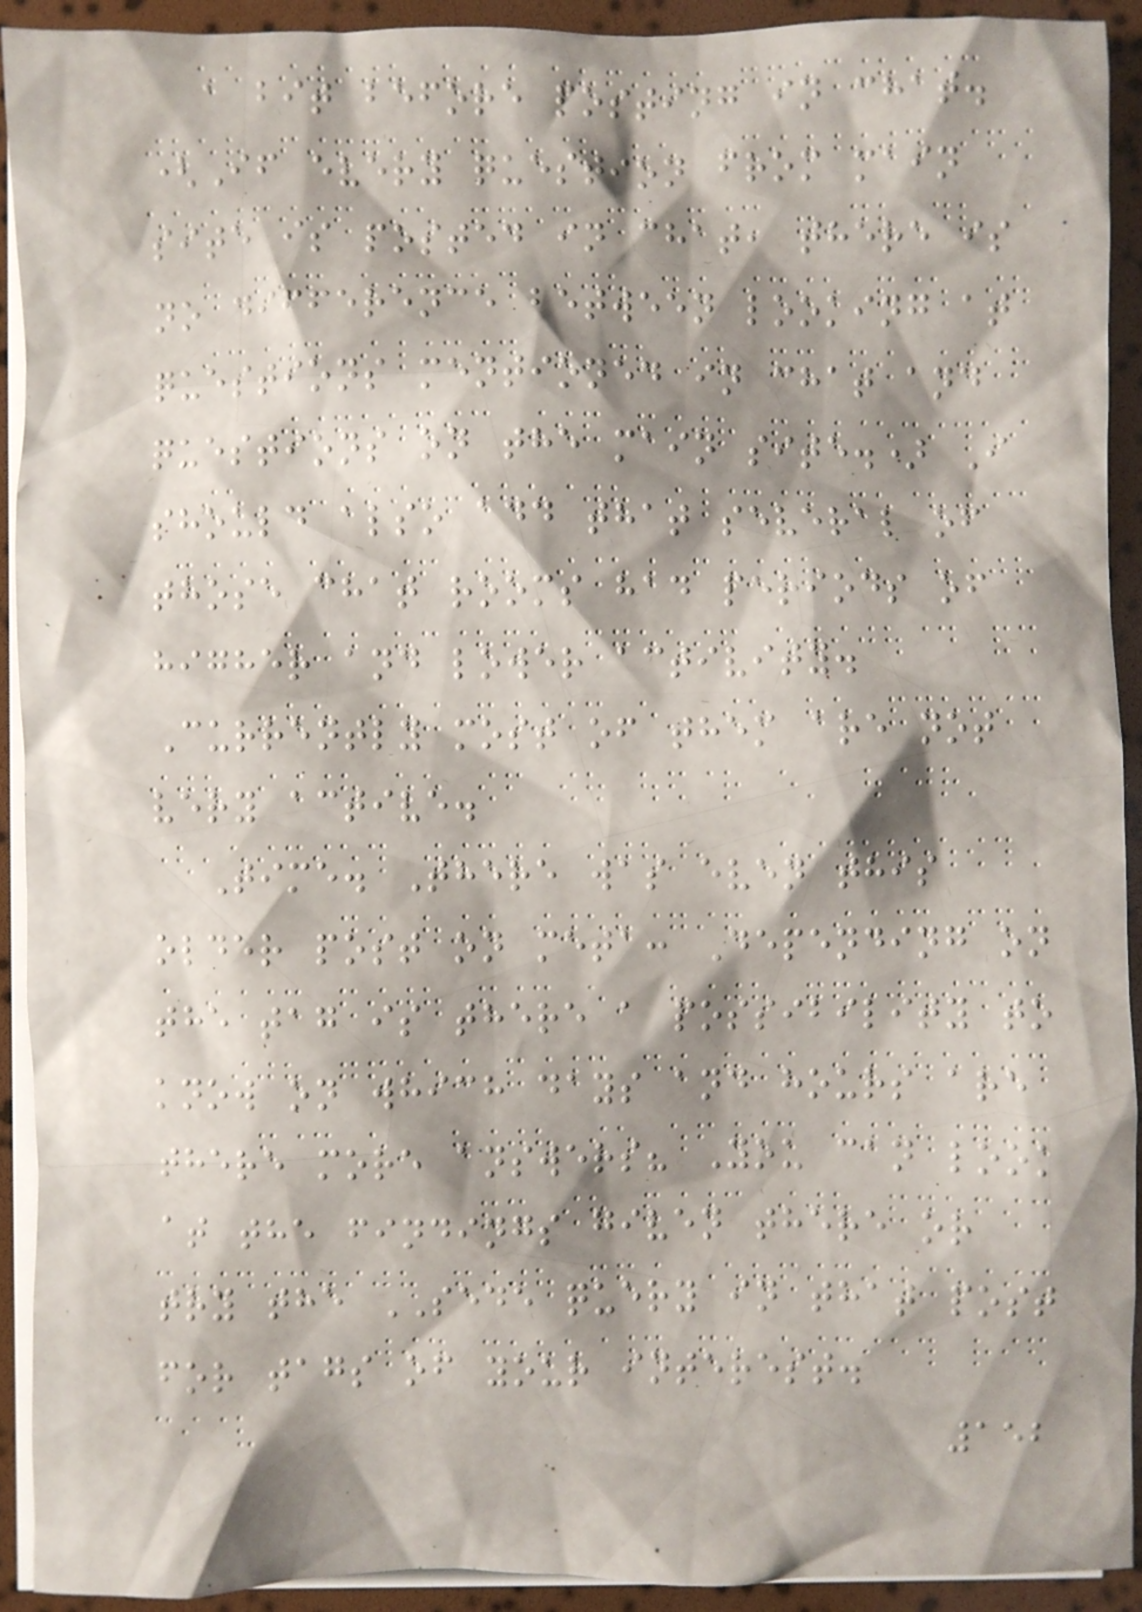a bit before posting in chat.
(If every question from main
site is posted in chat, there is
no difference between looking at
questions mentioned in chat and
questions on the main site.) I
should also add that several of
those chat rooms had periods of
higher and lower activity.
Currently most of them are not
very active.
Time. There was even this
older post on meta: Depending on
the tag is there a possibility to
know on which days and hours are
there more answers? You can look
at the findings given there or
try the SEDE query in that post
for tags of your interest.
152
